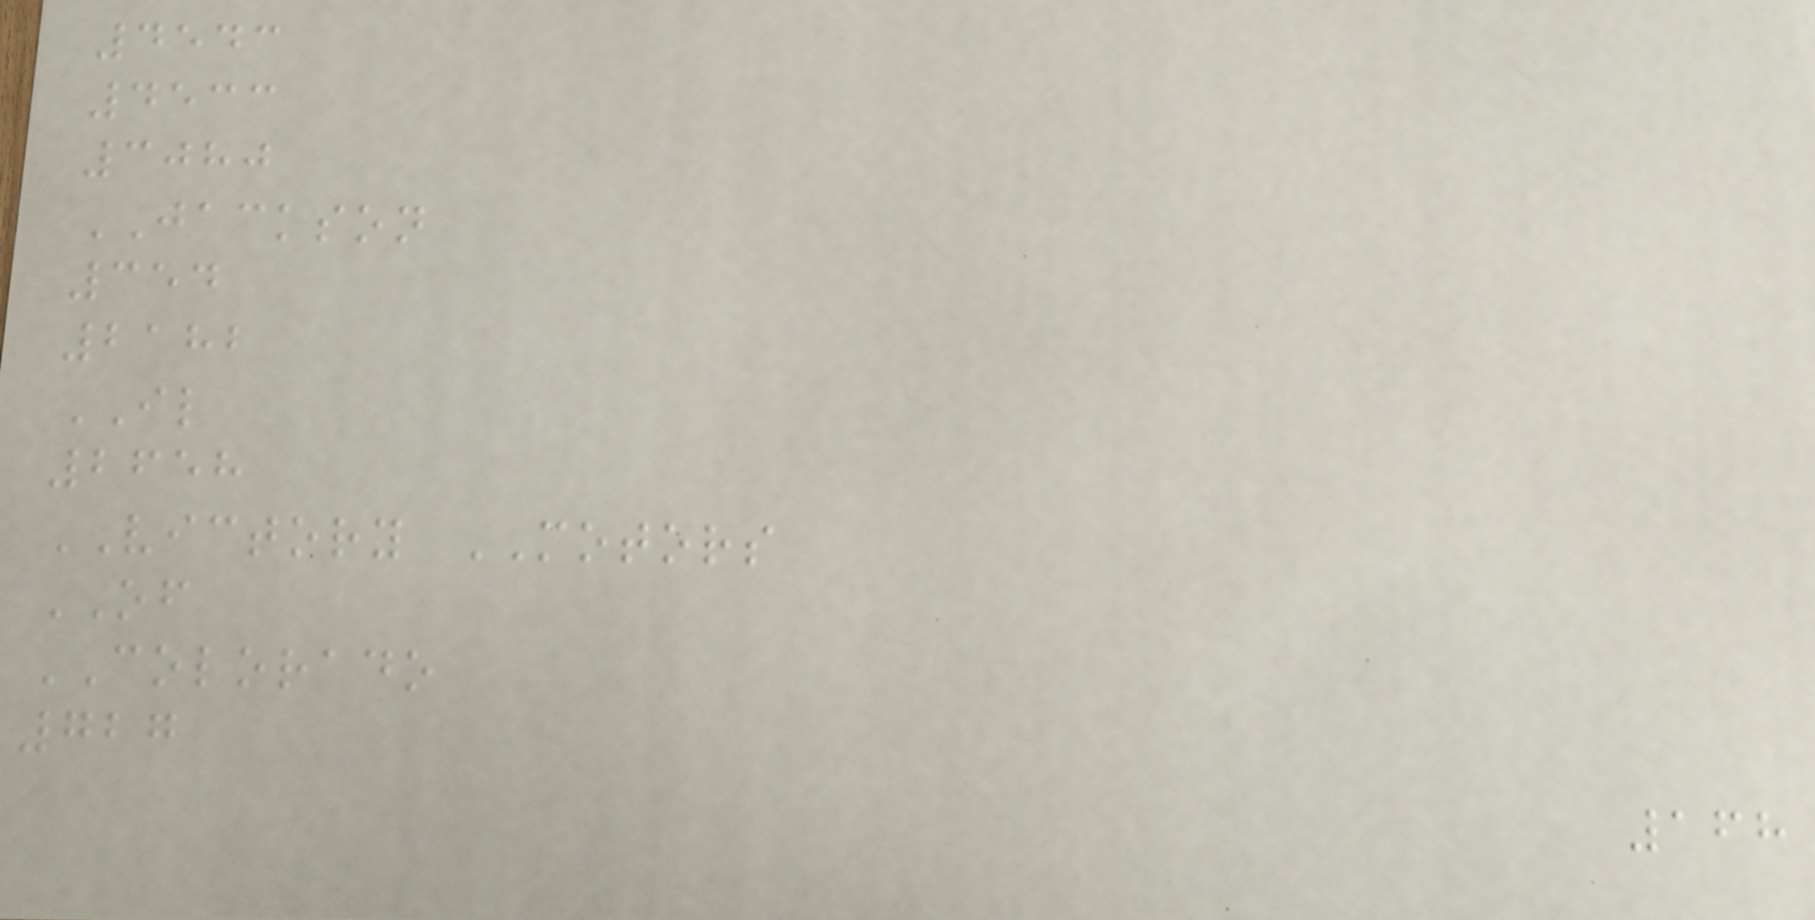4543
4533
3080
JACKSON
354
2182
IL
2658
VICTORY MOTORS
OF
COLORADO
727
168
